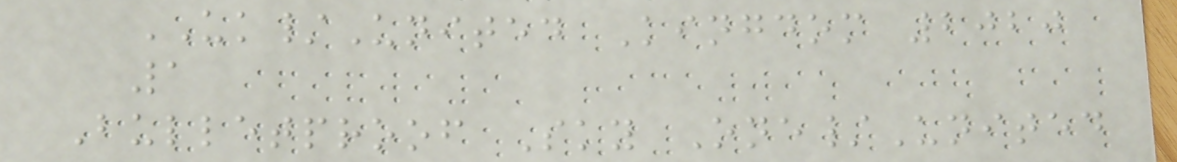UK/United Kingdom 2020
1
Bulletproof Sky One/United
